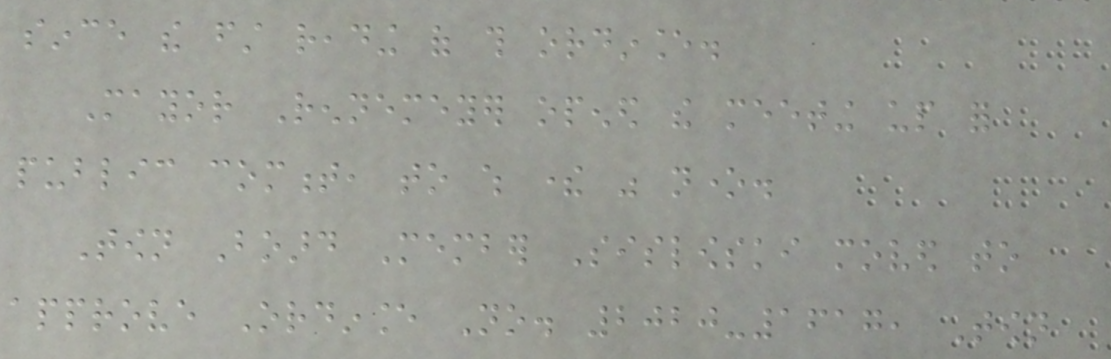since the first reading of this ordinance.
Mayor Rennemeyer opened the meeting up for
public comment, to which there was none.
Town Board Member Sislowski moved to
approve Ordinance No. 2020-1617, Town
